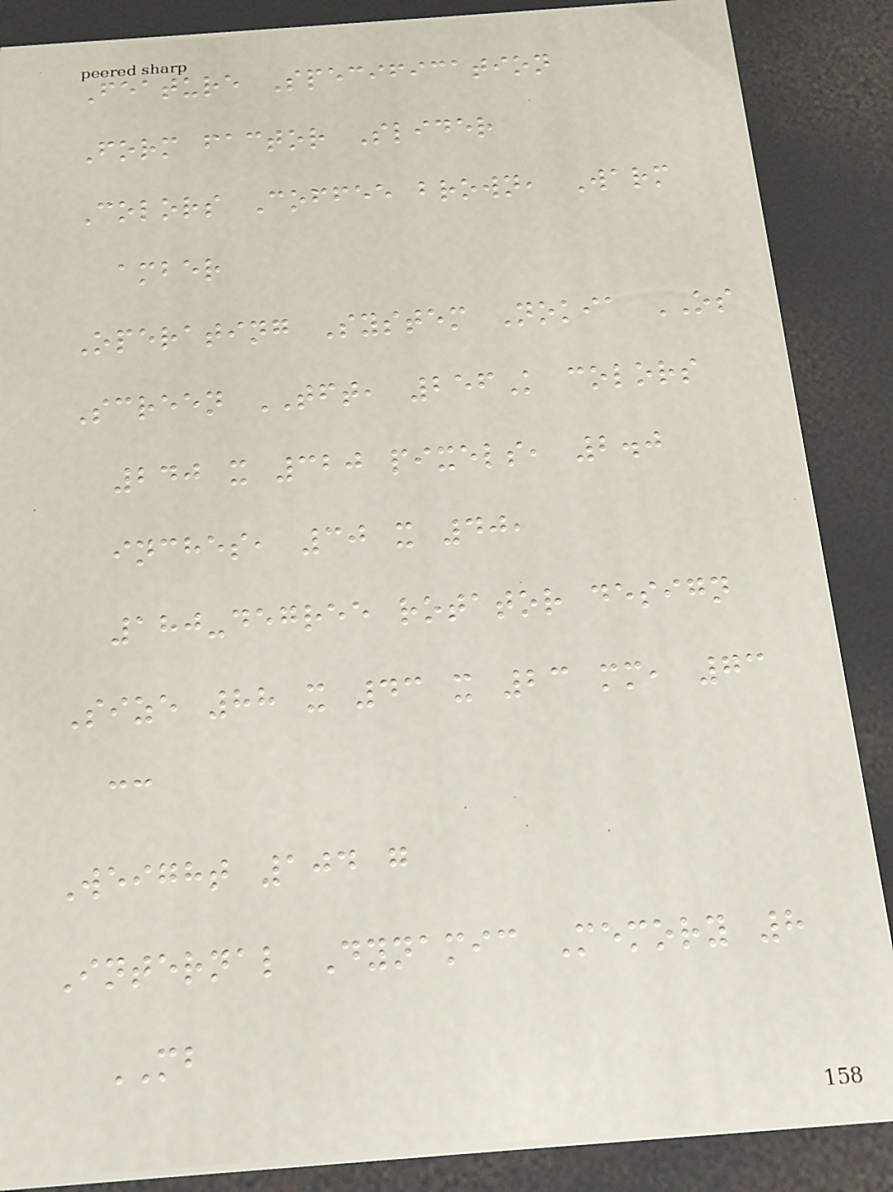Feature Specification
Form factor Slider
Colors Coffee brown, Warm
amber
Operating System Nokia OS
Screen TFT, 256K colors
240 x 320 pixels, 2.0
inches, 30 x 40,
180-degree rotator design
Size 88 x 43 x 23 mm, 73
cc
Weight 104 g
Internal Dynamic Memory 8
MB
